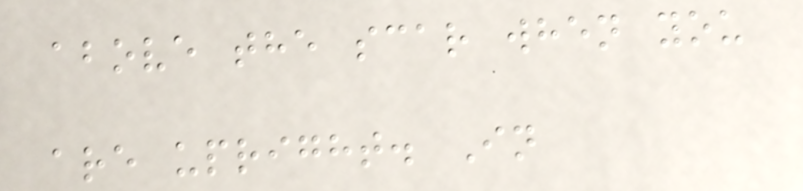above the scar when you
are upright. In
